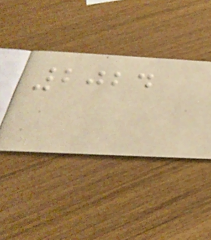2024
